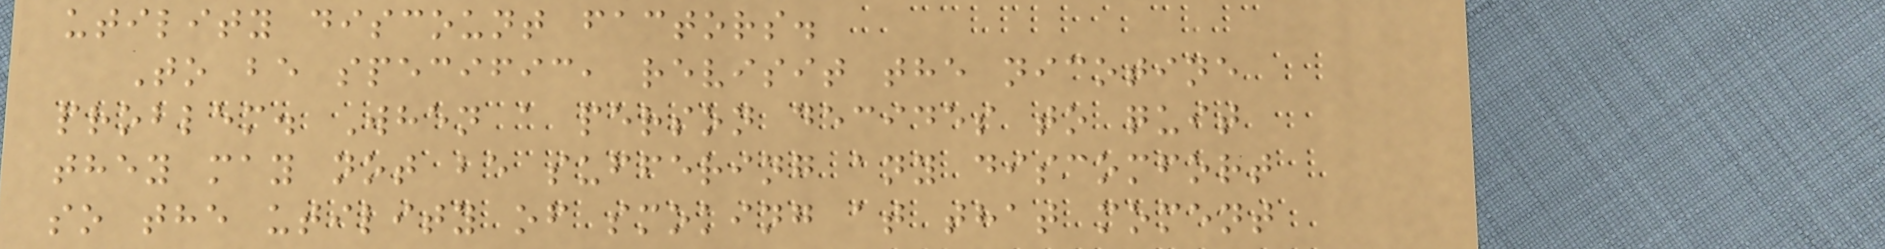utility discount factors.
To be specific, revisit the nicotine
problem. When a person decides to quit
they may not be suffering any discomfort
so the utility of smoking at that moment
